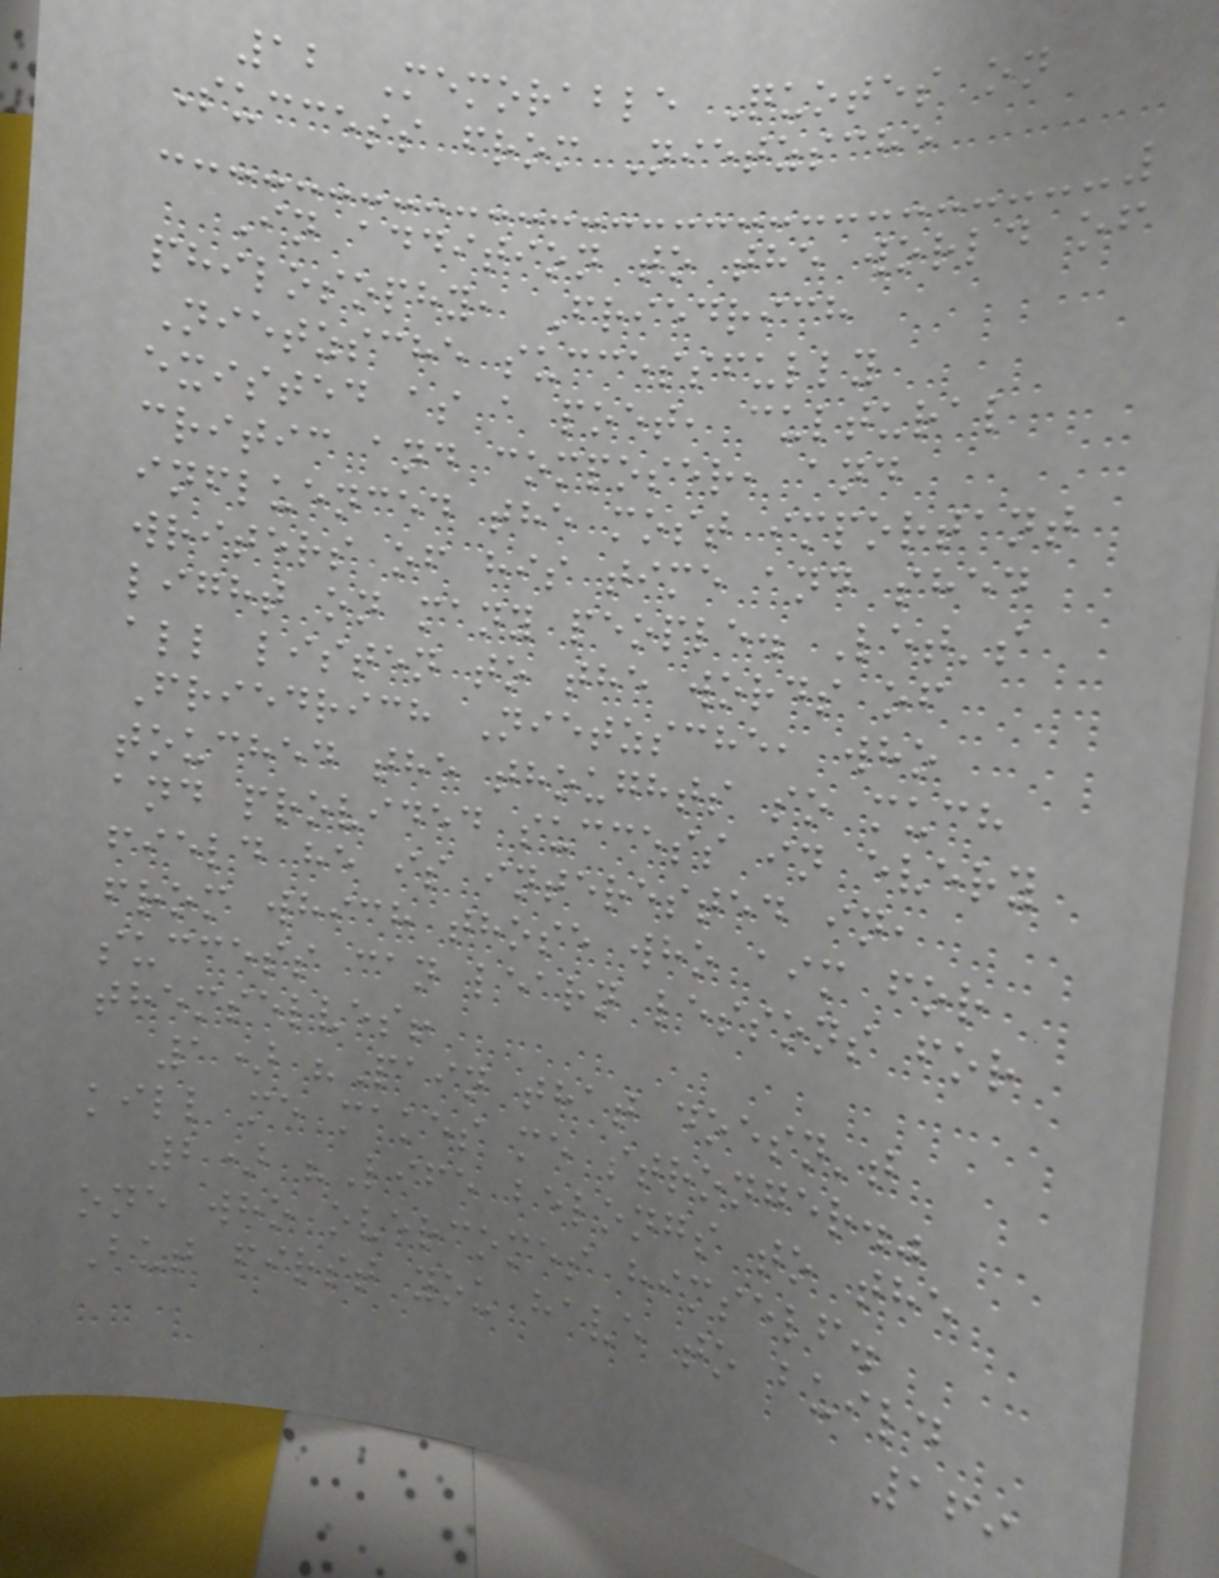12 Memorable Quotes on
Success from Nietzsche
In addition to the world of
philosophy, Friedrich
Nietzsche successfully
existed as a poet, cultural
critic and composer, and
influenced the most important
writers of his time and shed
light on many people. Let's
all listen to the words of
Friedrich Nietzsche, who
touched the thoughts so much
and provided success in every
field he is interested in,
from which those who aim for
success can learn lessons for
themselves!
1) "Pain that doesn't
kill me makes me stronger."
2) "Life belongs to the
one who overcomes himself.
But first you have to build
169
